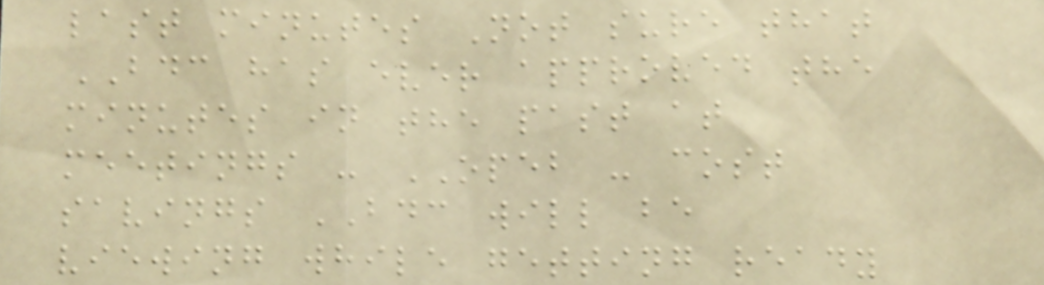last minutes Not sure that
BDC has ever approved the
minutes in the past at
meetings - OPEB - cost
savings BDC will be
viewing while getting ready
